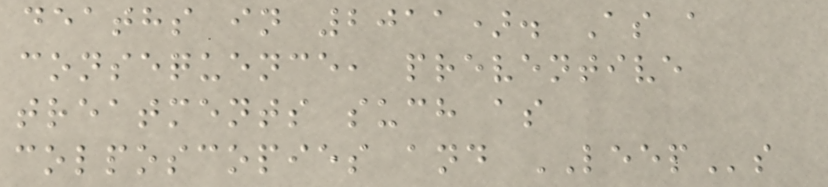deaths in 2011). As a
consequence, preventive
treatments such as
colposcopies and LEEPs
